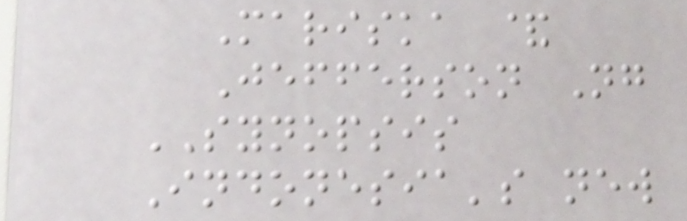Mariska &
Jefferson Ng
SYNOPSIS
Indonesia's new
